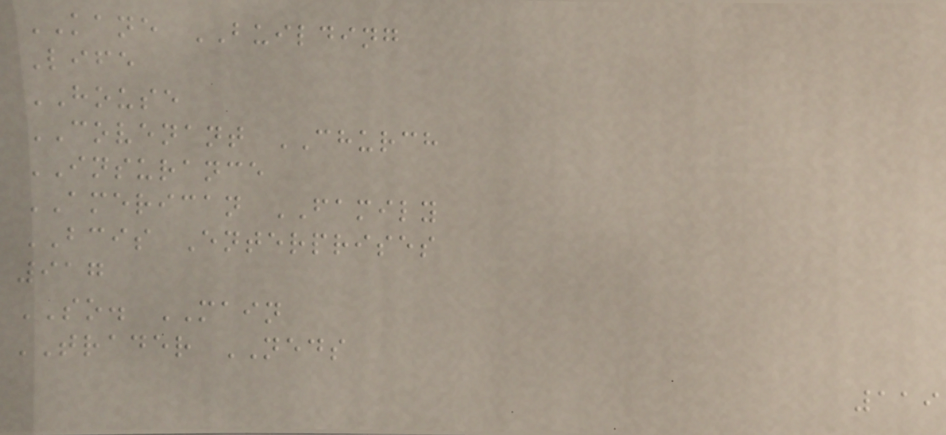KANE BUILDING
Life
HOUSE
COVENANT CHURCH
INSURANCE
AMERICAN FAMILY
BCIS Enterprises
917
SO. MAIN
TRADER NEDS
119
